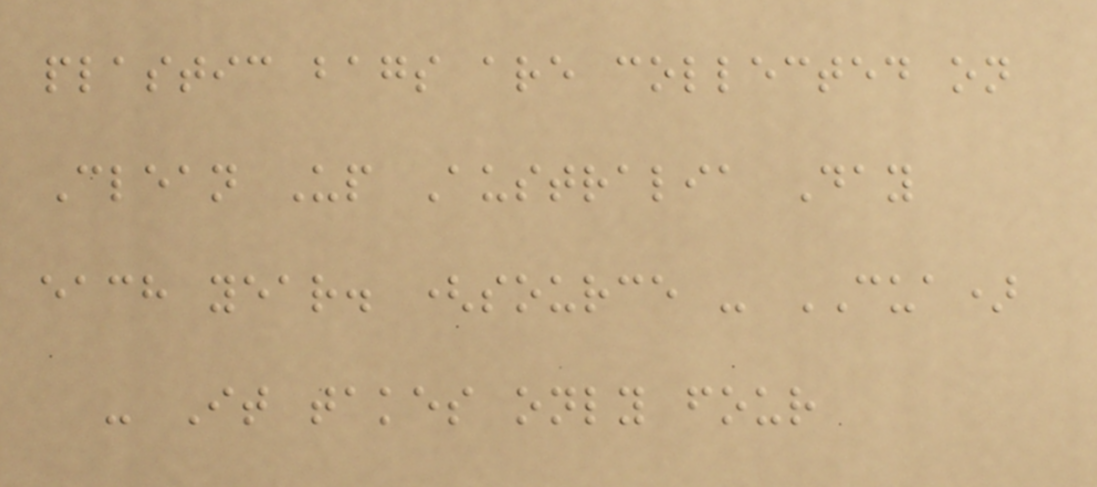plastic bags are collected on
Clean Up Australia Day
each year. (source - CUA)
- It takes only four
